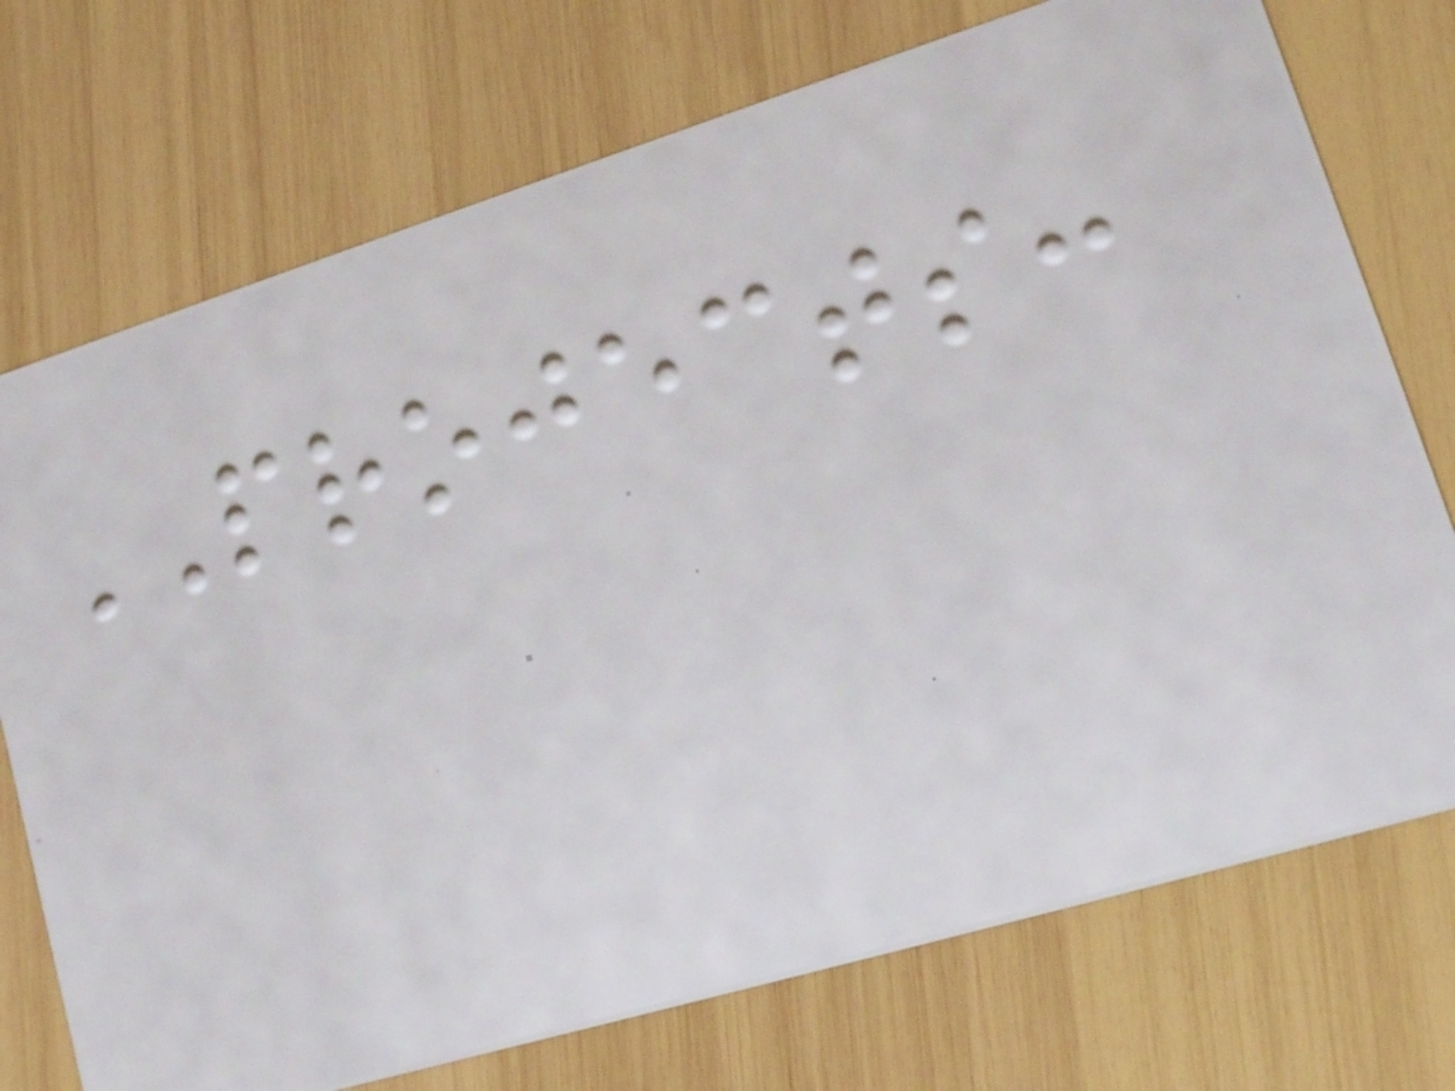PROJECTS:
